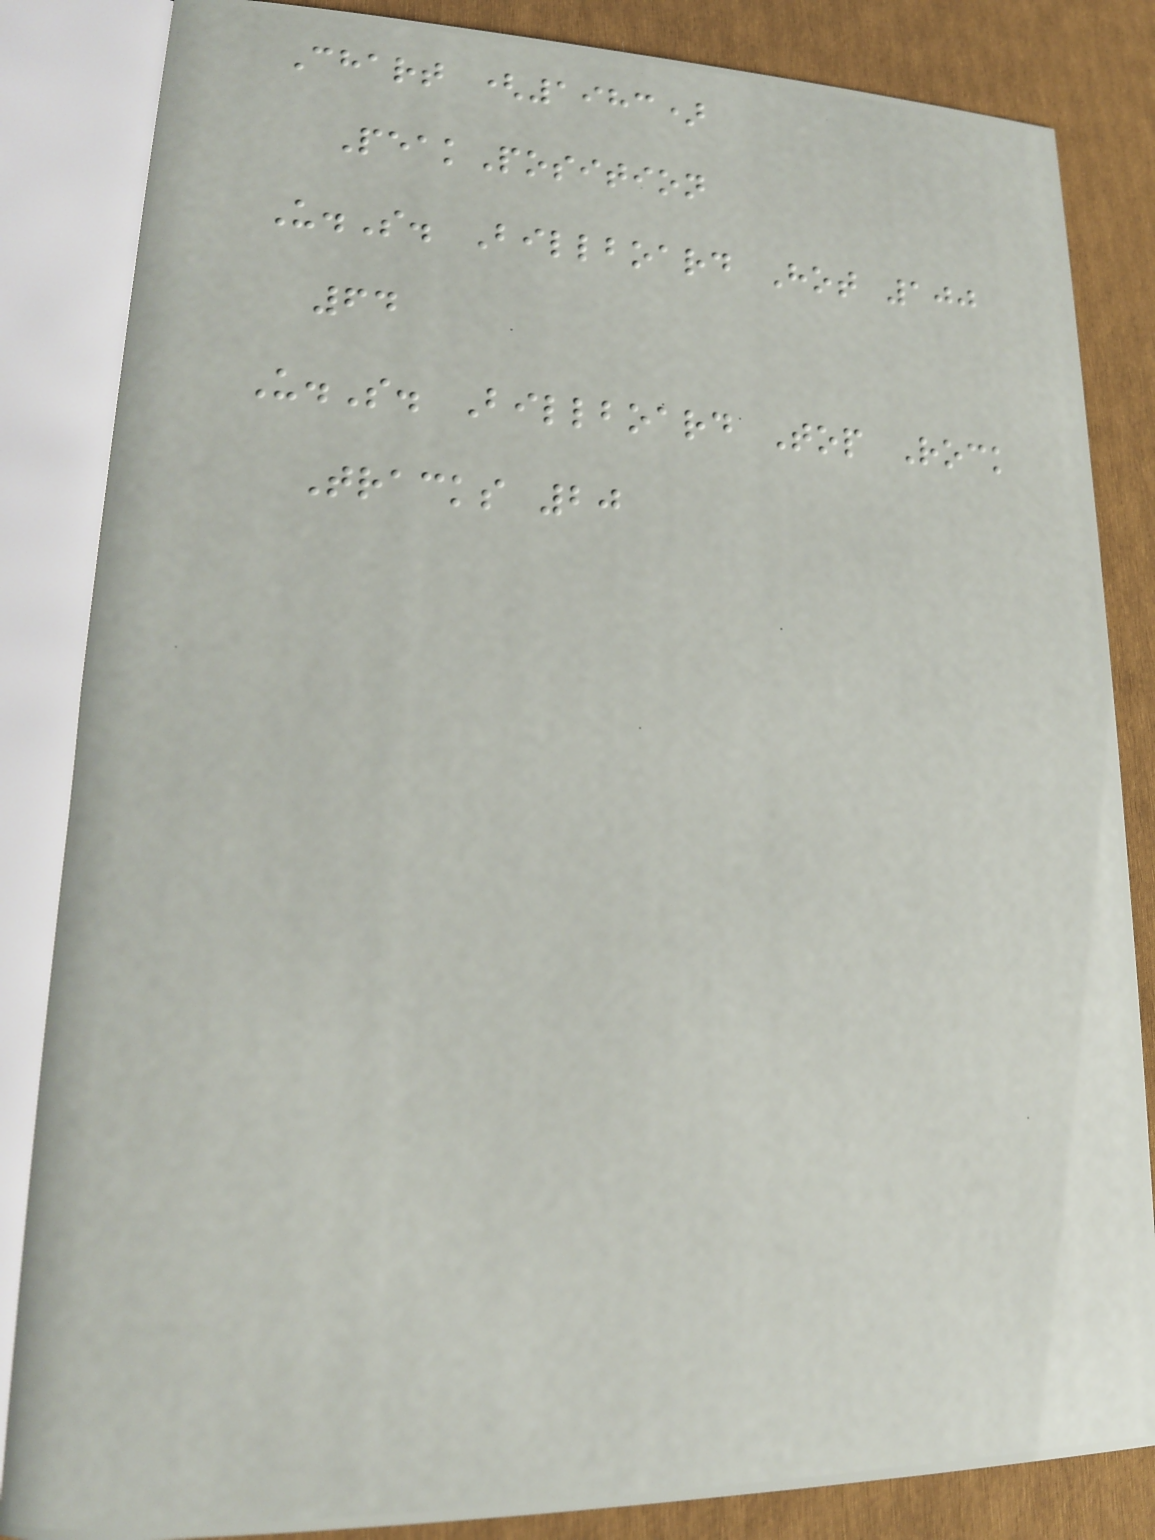Chart (1983)
PeakPosition
U.S. Billboard Hot 100
64
U.S. Billboard Top Rock
Tracks 20
